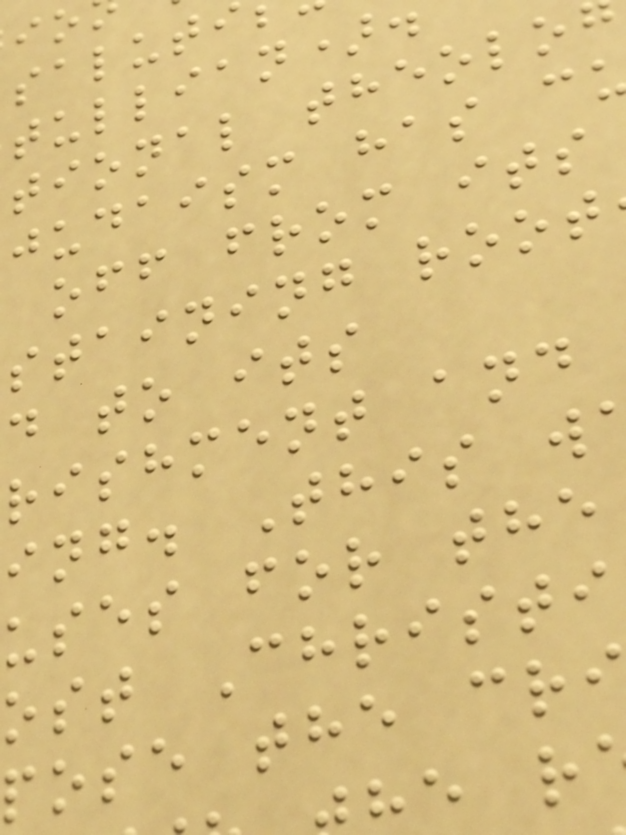salut
tional theolo
judaism has c
off from its
staining root
d to its
rishment and
ing. This w
uses for the
ost Christi
pose the cr
